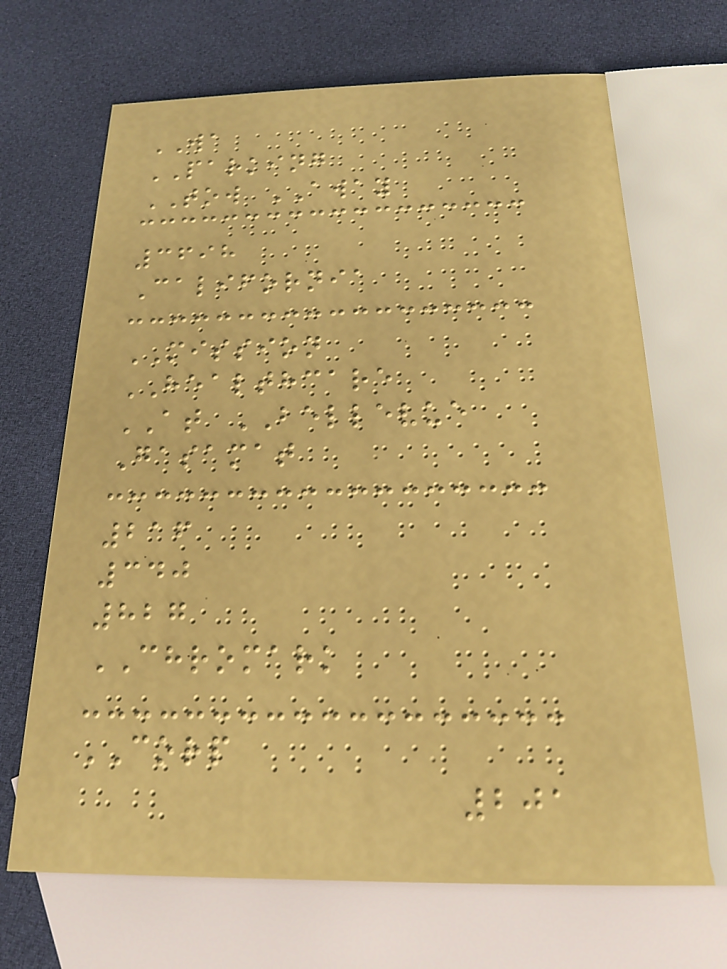WA
PARKING
TOW AWAY
3698
California
MISSION
HEALTHCARE
AT BELLEVUE
Gasamat
216
340
827
CHROMARK
CORP
201
